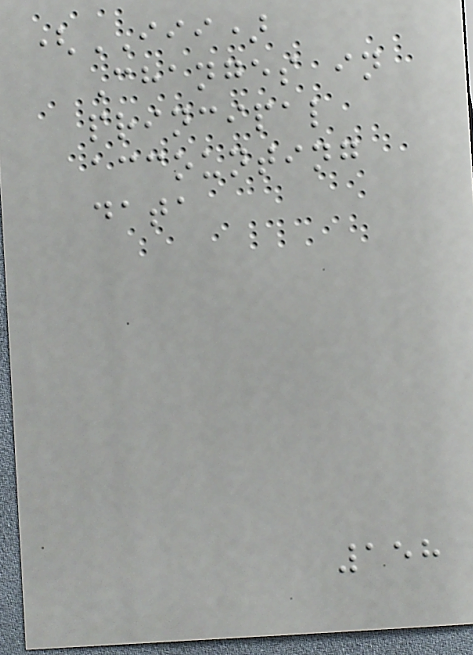(III)
Changes in
principal
accounting
data
158
